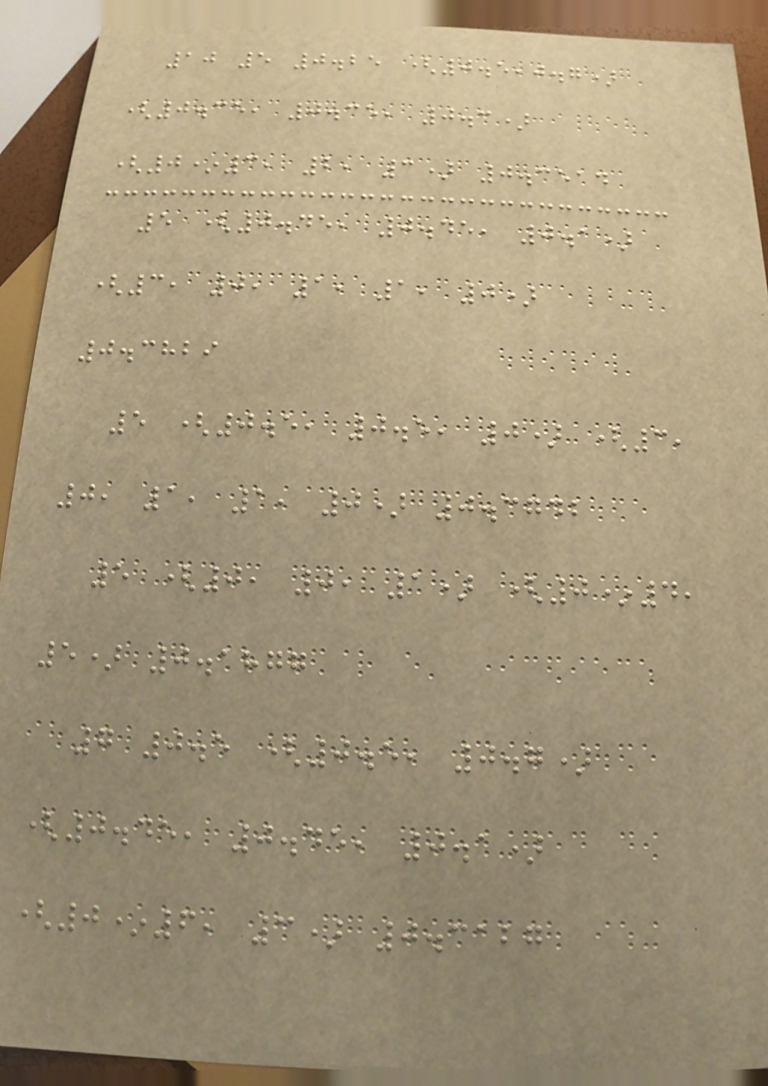10 5 0.25 (0.5,0.7)
(0.35, 0.35, 0.3)
(0*3, 2, 3) 0.3514
5 (0.45, 0.45, 0.1)
(3, 0, 1, 1, 0)
0.3829
5 (0.5, 0.5, 0) (3,
0, 1, 1, 0) 0.3742
5 (0, 0, 1) (0*4,
5) 0.1877
7 0.5 (0.5, 0.7)
(0.45, 0.45, 0.1)
(0*6, 3) 0.3127
